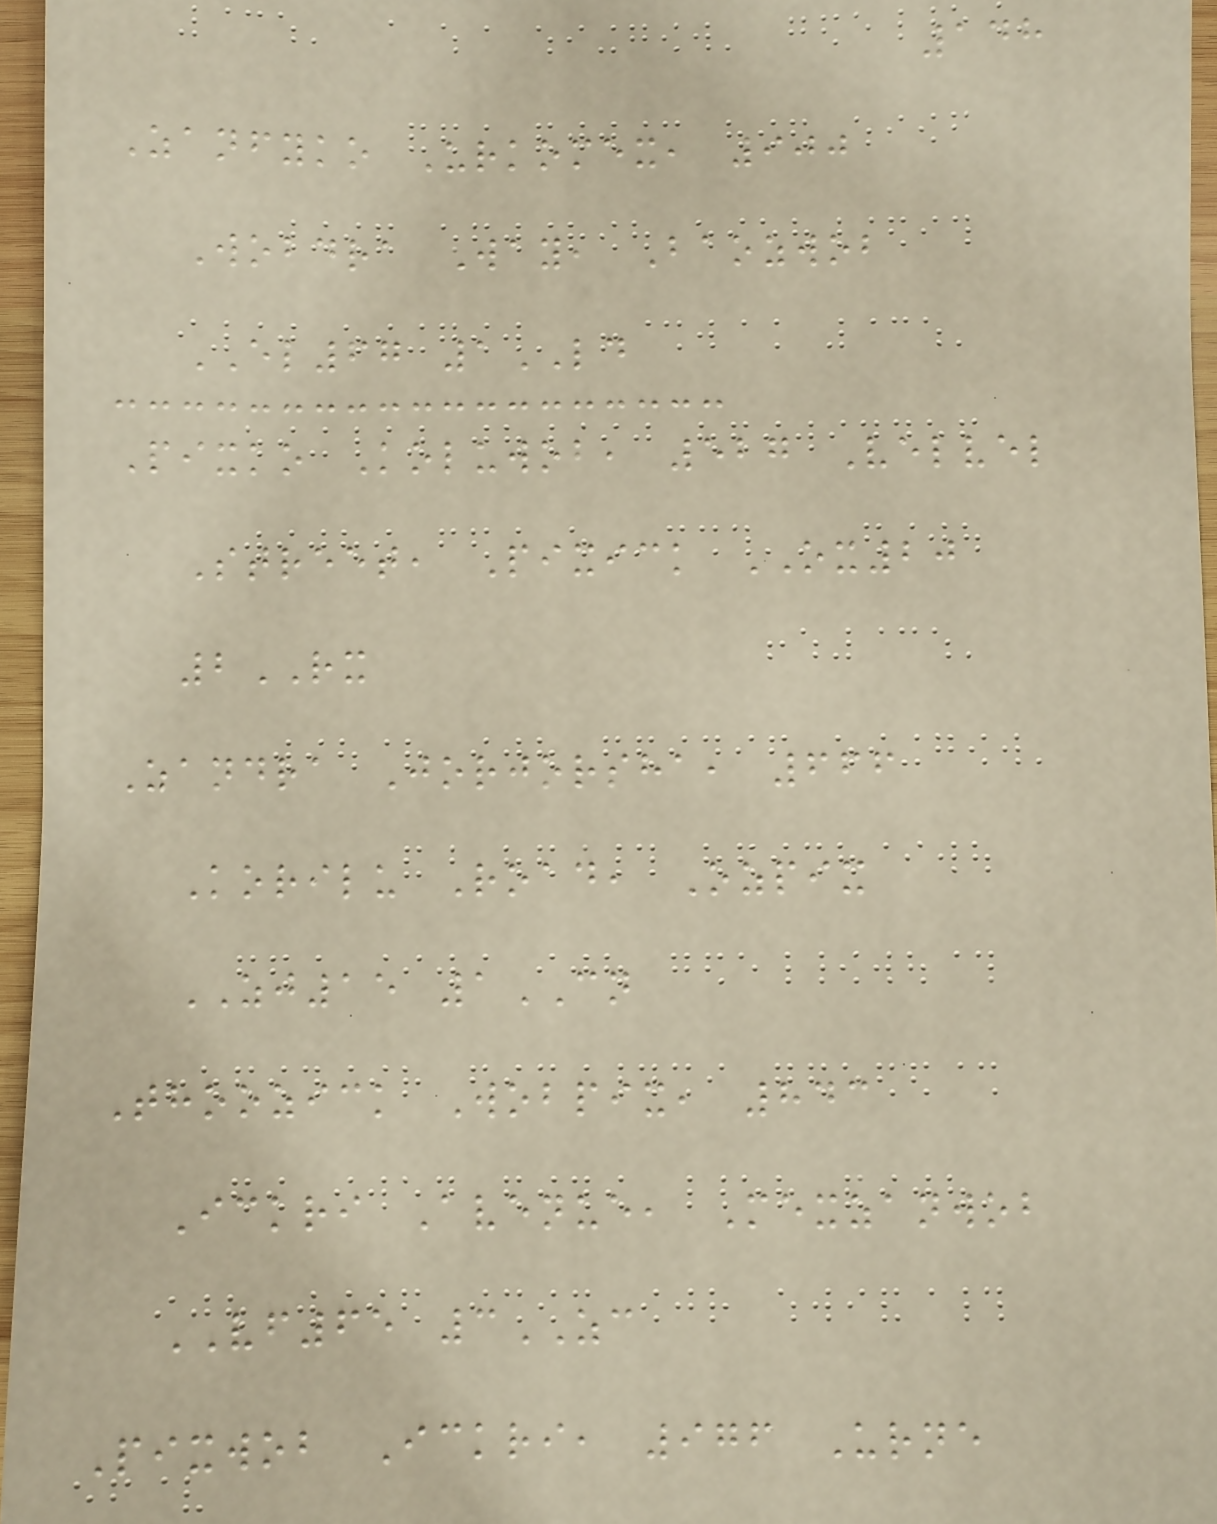148
Zanfyko Urkomex, 900
Wobdra Way, Baozwob
EL67 1LD
Pixko Koluwob, 527 Velvel
Street, Pixick OX20
2RX
Zandra Jorjorsha, 666
Korilu Road, Ozpix
ZJ15 1CN
Thoozick Wobpix, 843
Ickri Avenue, Mexzanwob
VF65 3ZC
Pixwob Ickri, 976 Urne
